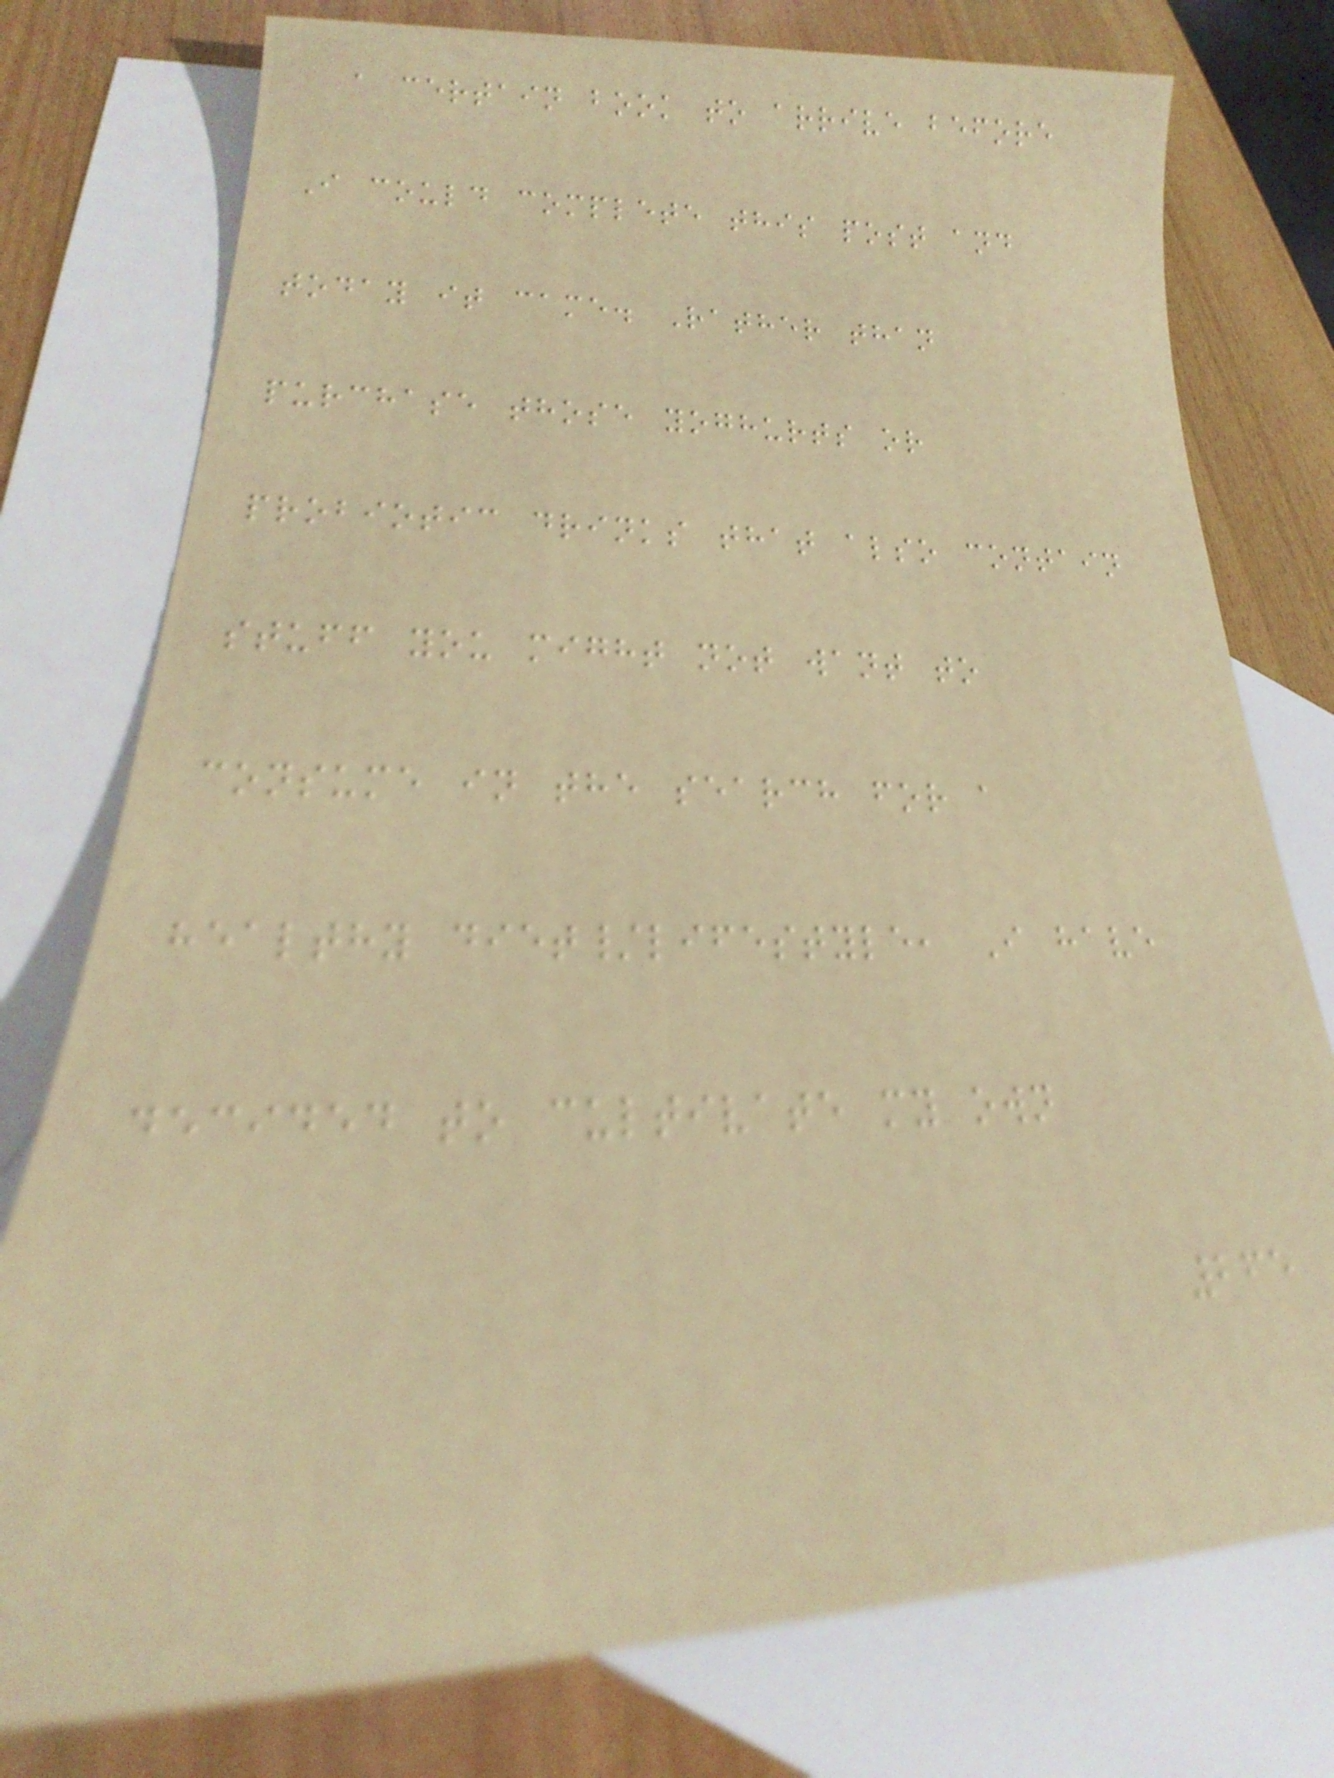a certain book to arrive before
I could complete this post and
today it came. Rather than
purchase those yoghurts or
probiotic drinks that also contain
stuff you might not want to
consume in the search for a
healthy diet/lifestyle, I have
decided to cultivate my own
265
